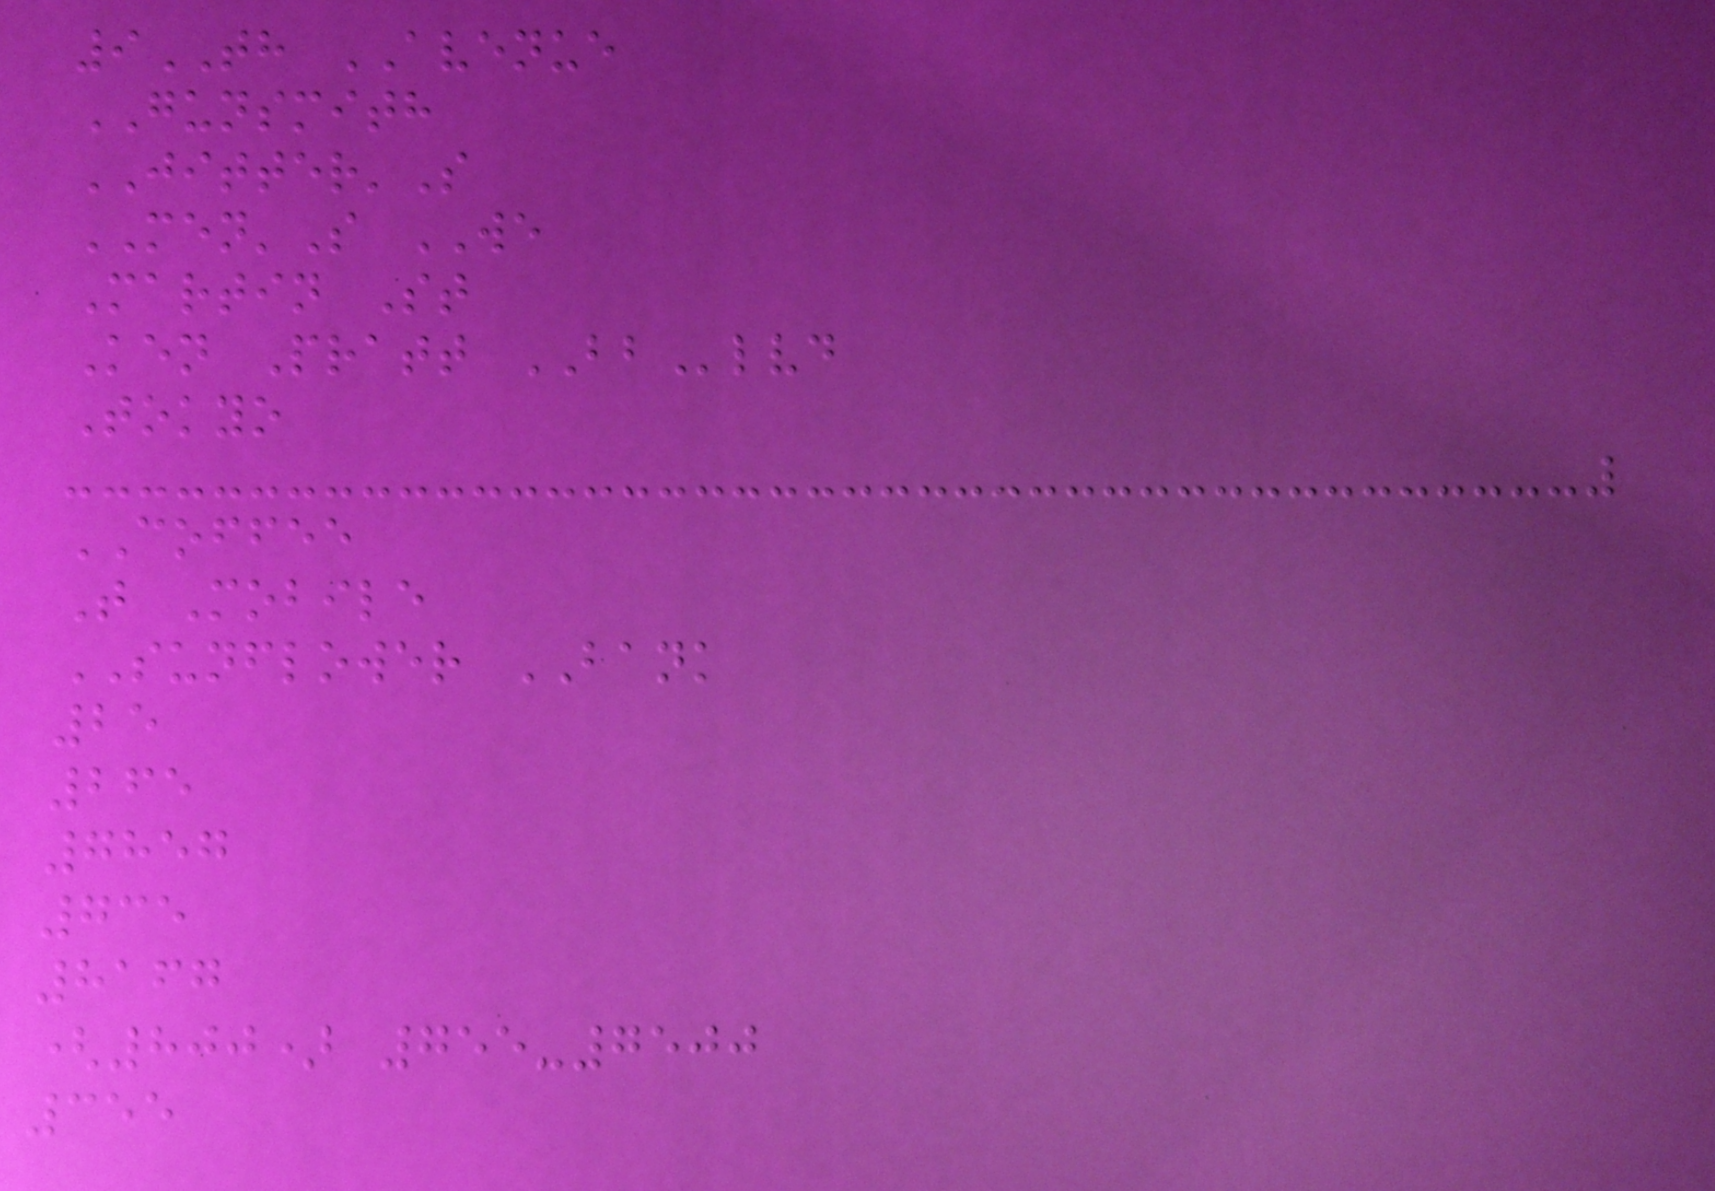9TH AVENUE
GUNSMITH
JITTER'S
MEN'S WE
Martin St
Ken Pratt BBlvd
Tokyo
COFFEE
T Mobile
SUNFLOWER BANK
25
265
7857
735
8167
(800) 755-7500
355
